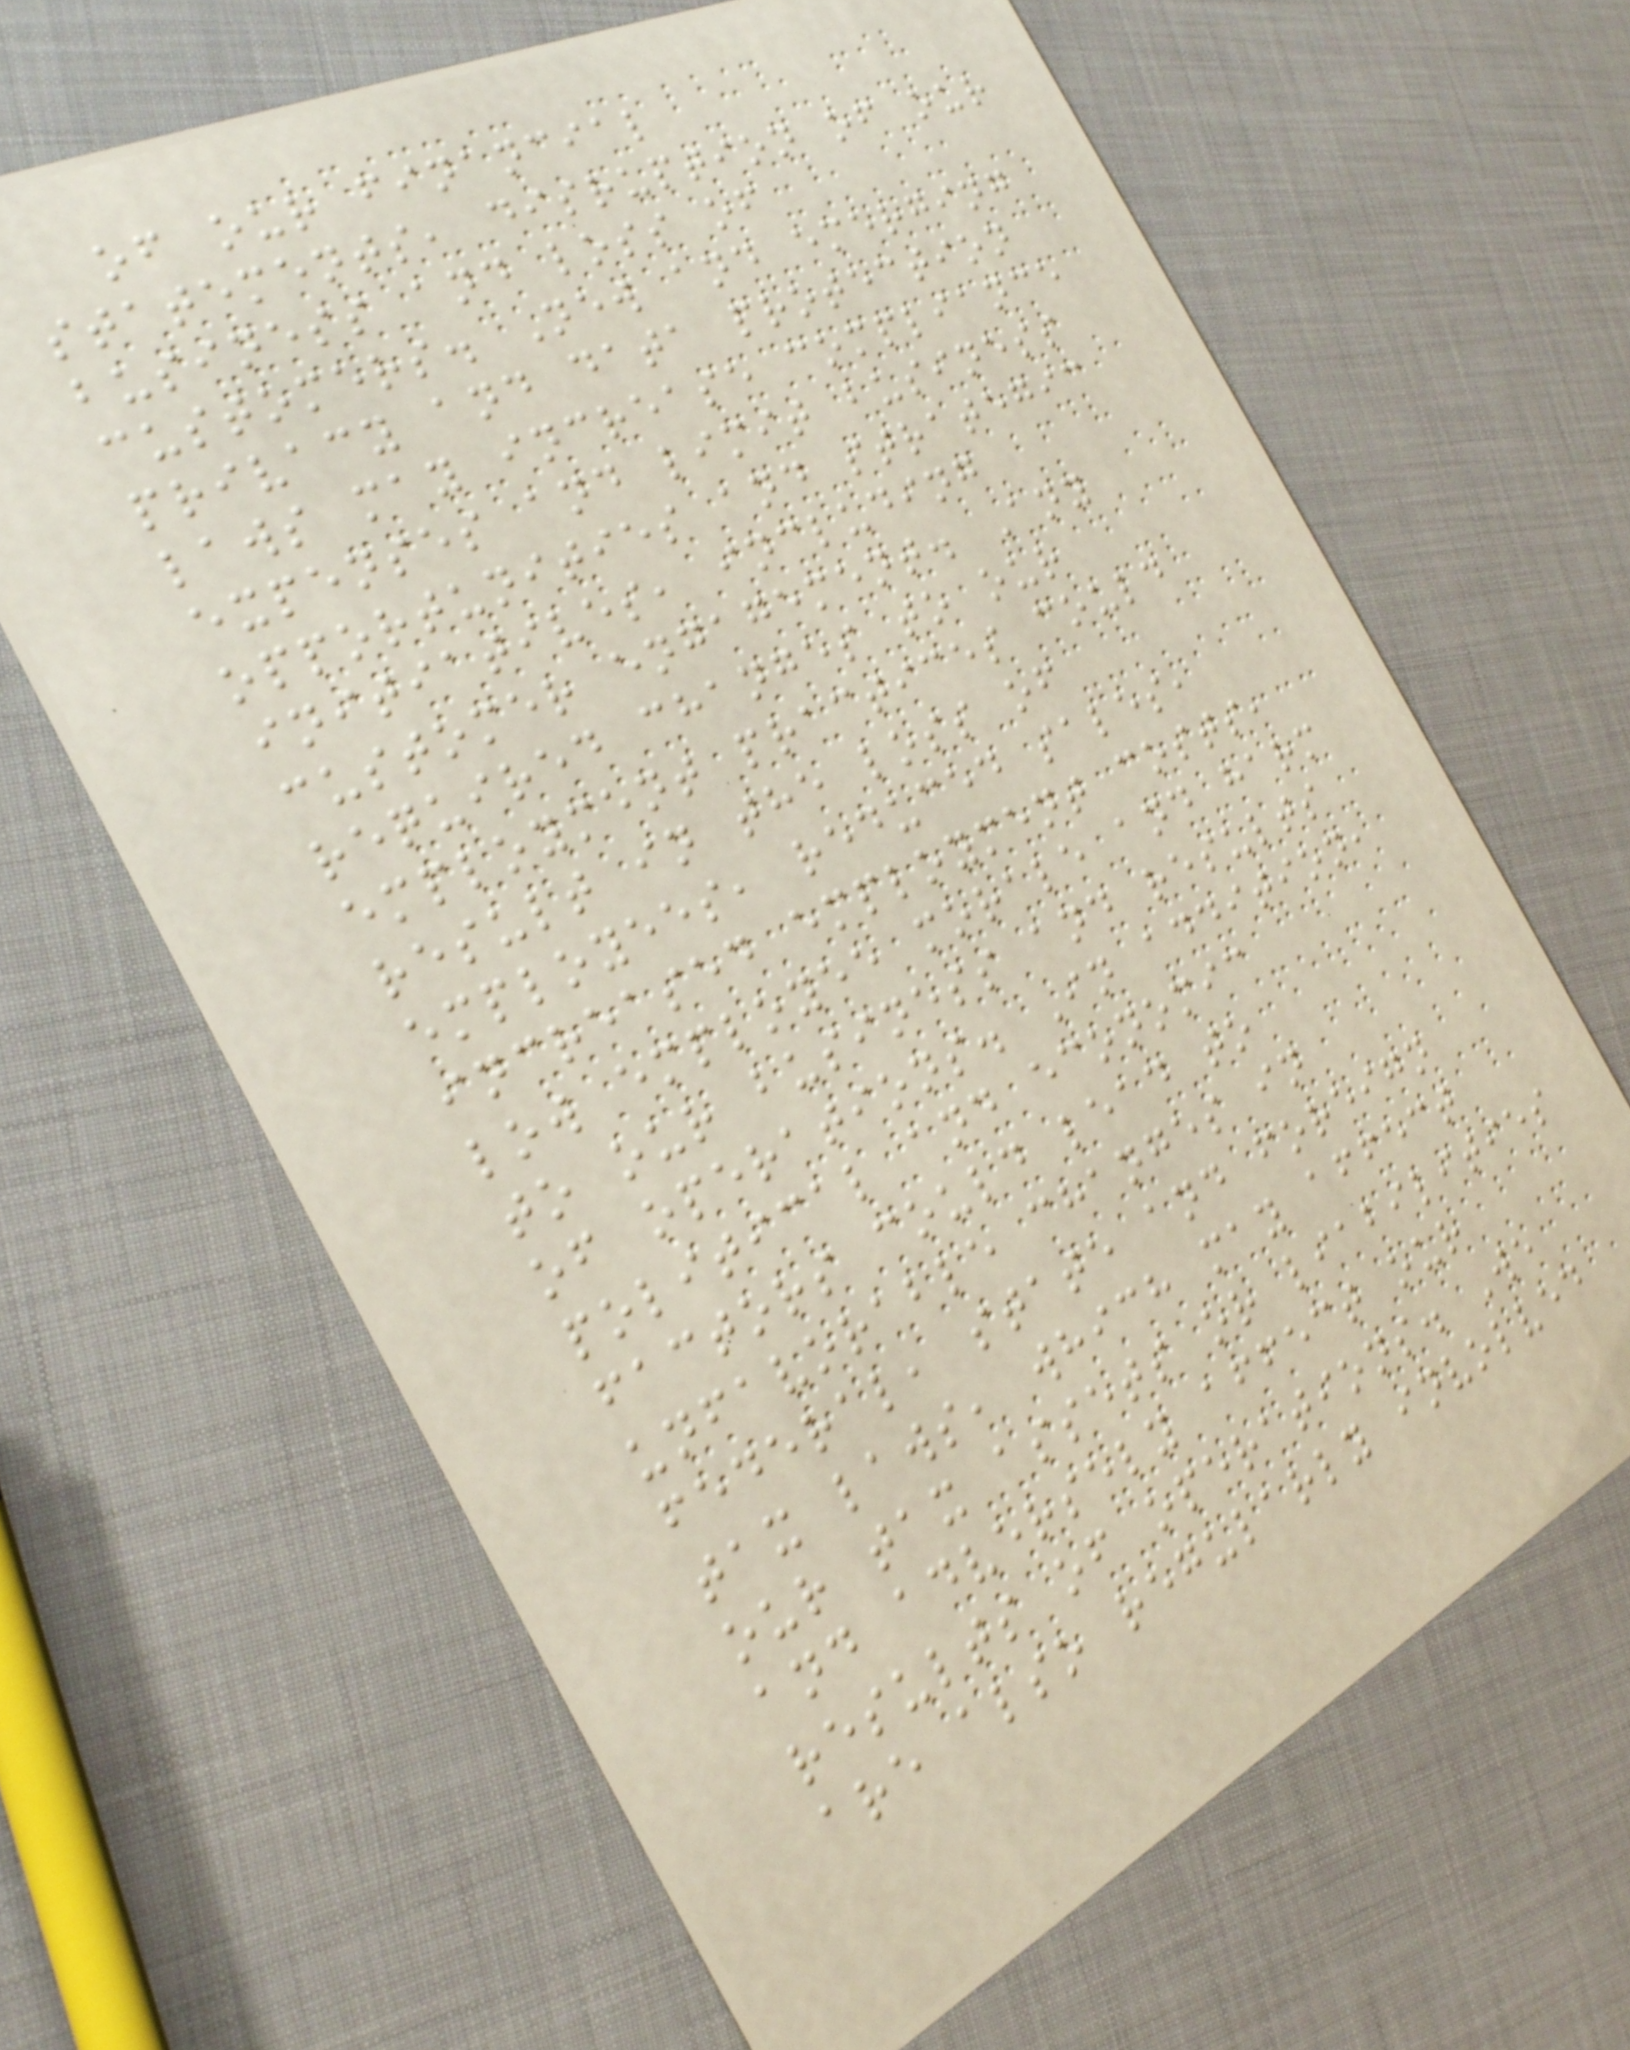of our financial
statements, disruption of our
business and loss of
customers. New and emerging
privacy and data protection
laws may increase compliance
expenses and limit business
opportunities and strategic
initiatives, including
customer engagement. Any
required changes to our
employment practices could
result in the loss of
employees, reduced sales,
increased employment costs,
low employee morale and harm
to our business and results
of operations. In addition,
political and economic
factors could lead to
unfavorable changes in
federal, state and foreign
tax laws, which may affect
our tax assets or liabilities
and adversely affect our
results of operations. We
are also regularly involved
